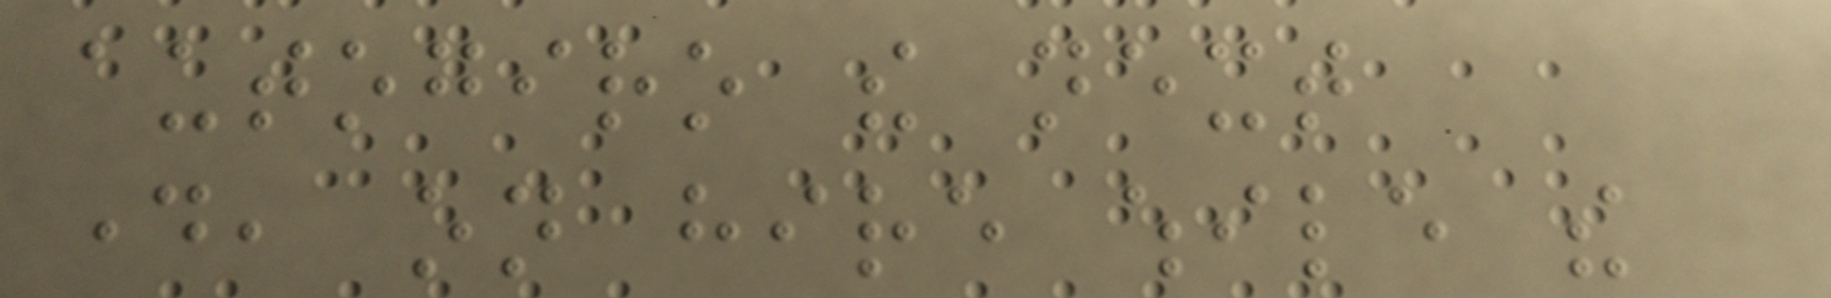autogiro the next
day, on hire while the
